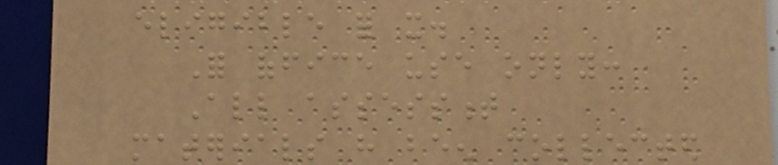eligible for it.
For office use only:
All assessment
materials have been collected
